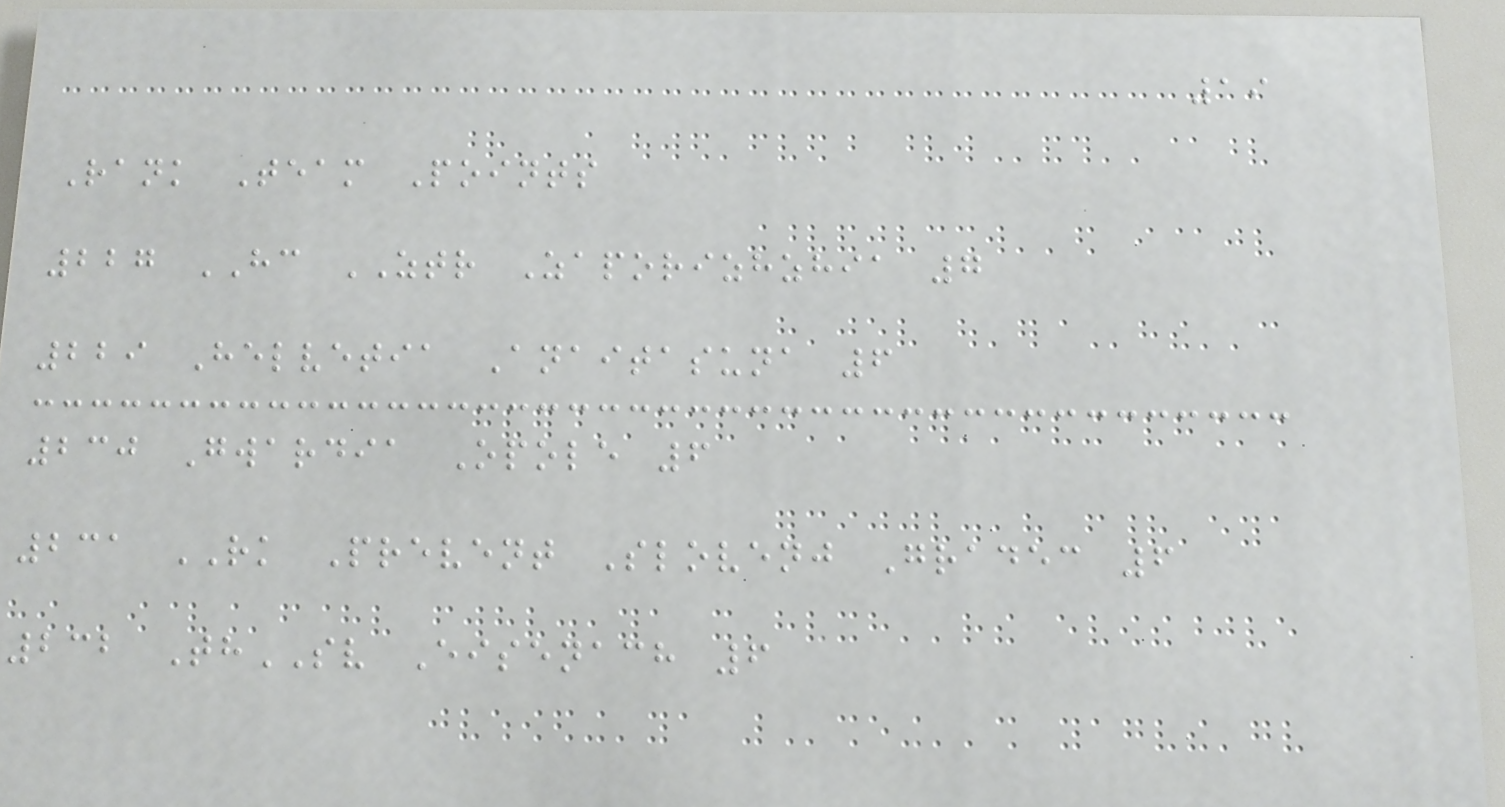19
Rank Team Points
227 HC ZTR Zaporizhzhia 7
229 Helvetia Anaitasuna 6
230 Gwardia Opole 6
231 RK Prevent Slovenj Gradec 6
232 ThSV Eisenach 6
